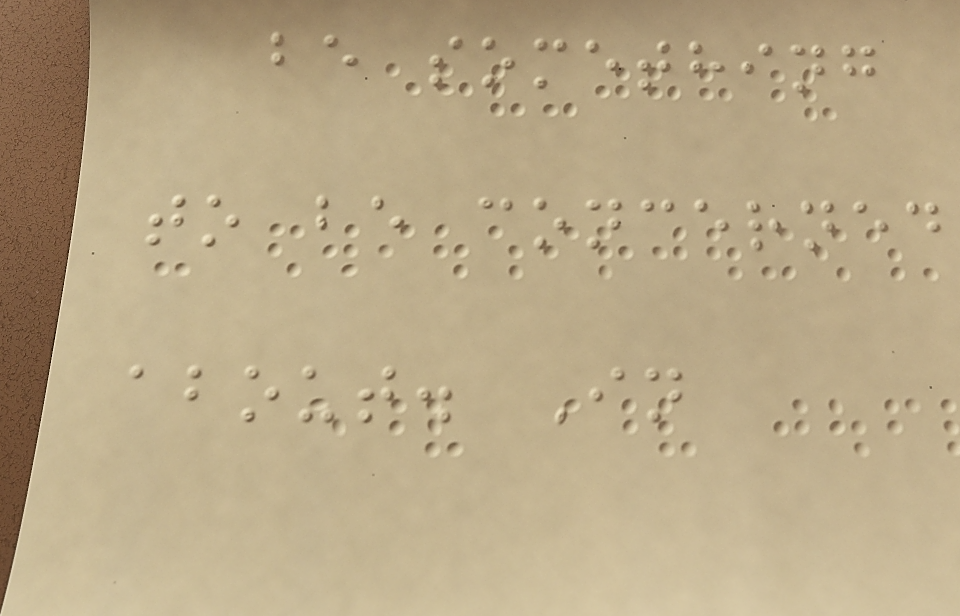be something
to be concerned
about. In
